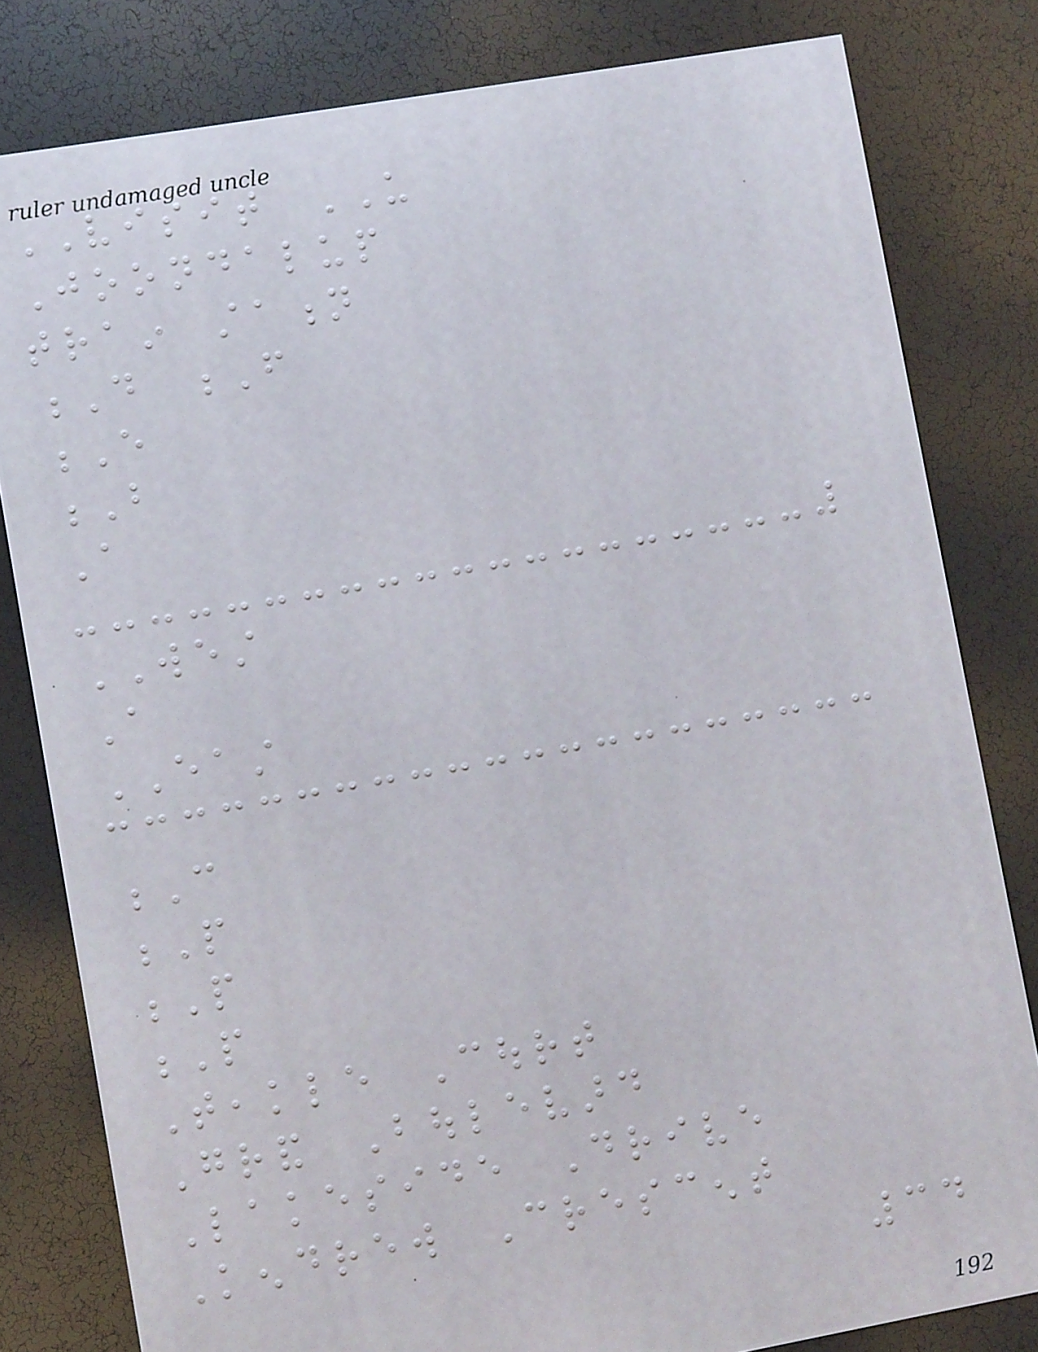VISIT US
Joondalup
train station
D F
E
B
A
WEST
A
EAST
C
P
P
P
Teakle Court
Grand Boulevard
Lakeside Drive
Kendrew Crescent
34
